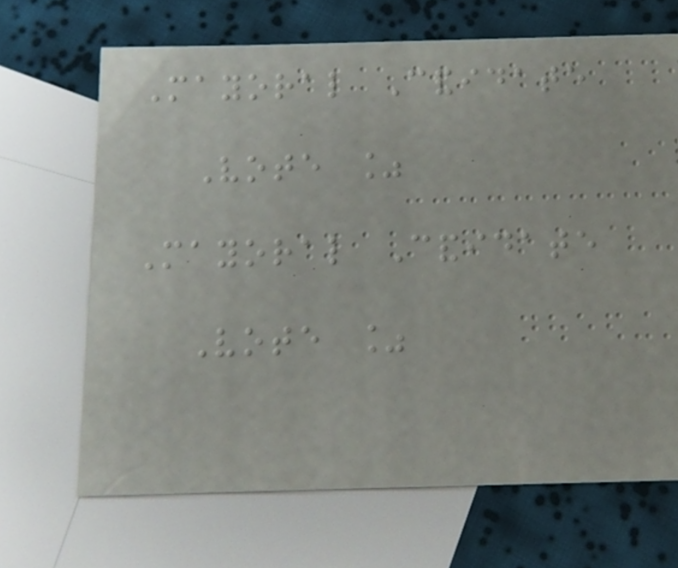Mayoral Candidate
Vote %
Mayoral Candidate
Vote %
